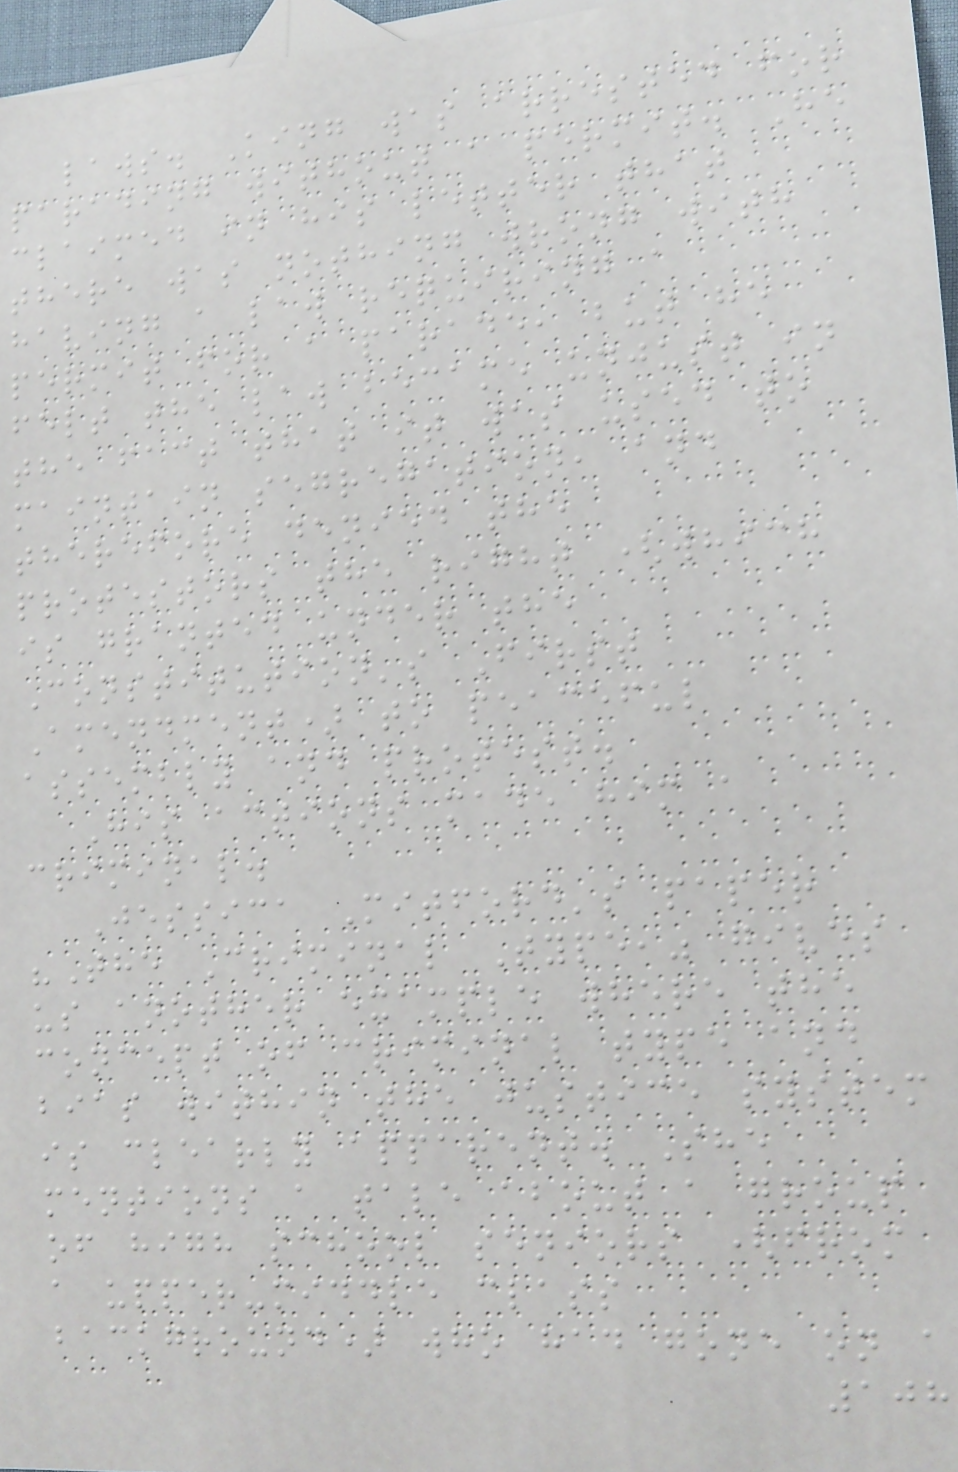laws. King was arrested for
parading without a permit. He
claimed in his letter that
there was nothing wrong with
having a law requiring a
permit for a parade, but he
felt the law became unjust in
the fact that it was used to
maintain segregation, and
therefore denied the
protestors the right (which
is granted under the
Constitution's First
Amendment) to peaceful
assembly and protest.
His actions made him a
criminal.
Jessica Mitford's paper
"The Criminal Type," gives
us another example where the
concept of criminal type and
bias within the justice system
is clearly apparent. She
mentions a tale about a group
of high school seniors (from
a upper-middle class
background) who had gone on a
108
